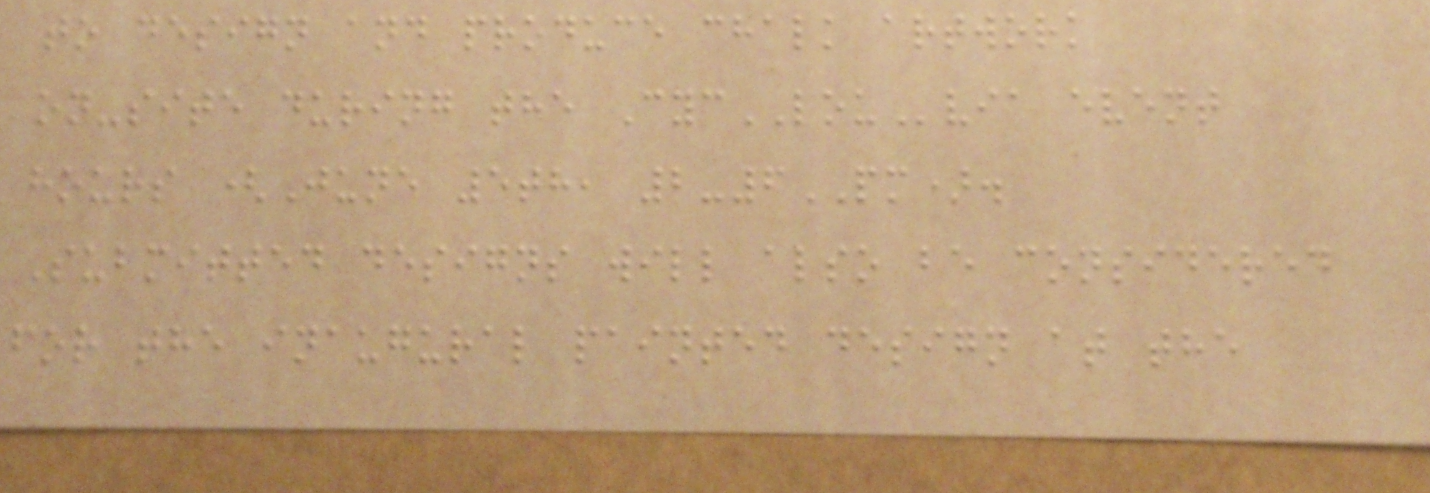to design and produce chalk artwork
on-site during the CycLOUvia event
hours (June 5th, 2-6PM).
Submitted designs will also be considered
for the inaugural painted design at the
